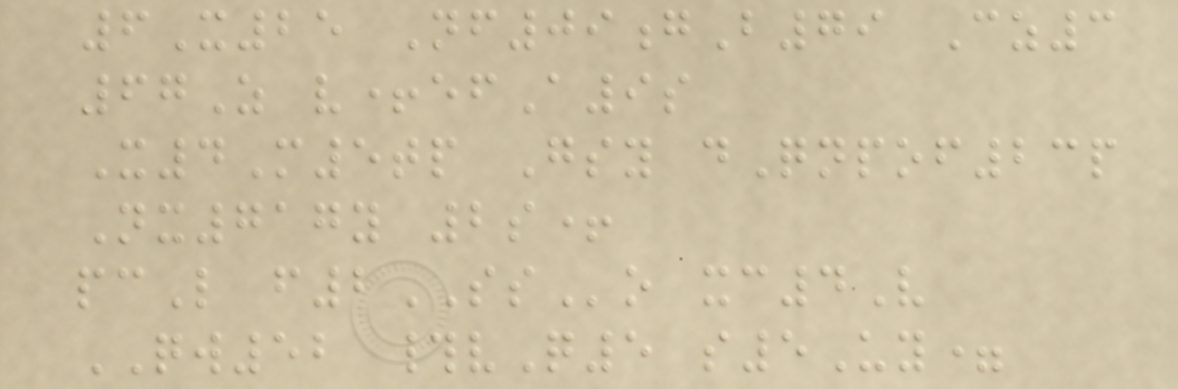6X25 Nf09gB79 Cz3
67Z v+efA9s
X4M5tp Gsy dQnpof23p
Nx717y 2s+
pcL f2SSo xc4V
QW52 #vQ5 s5Uy=
